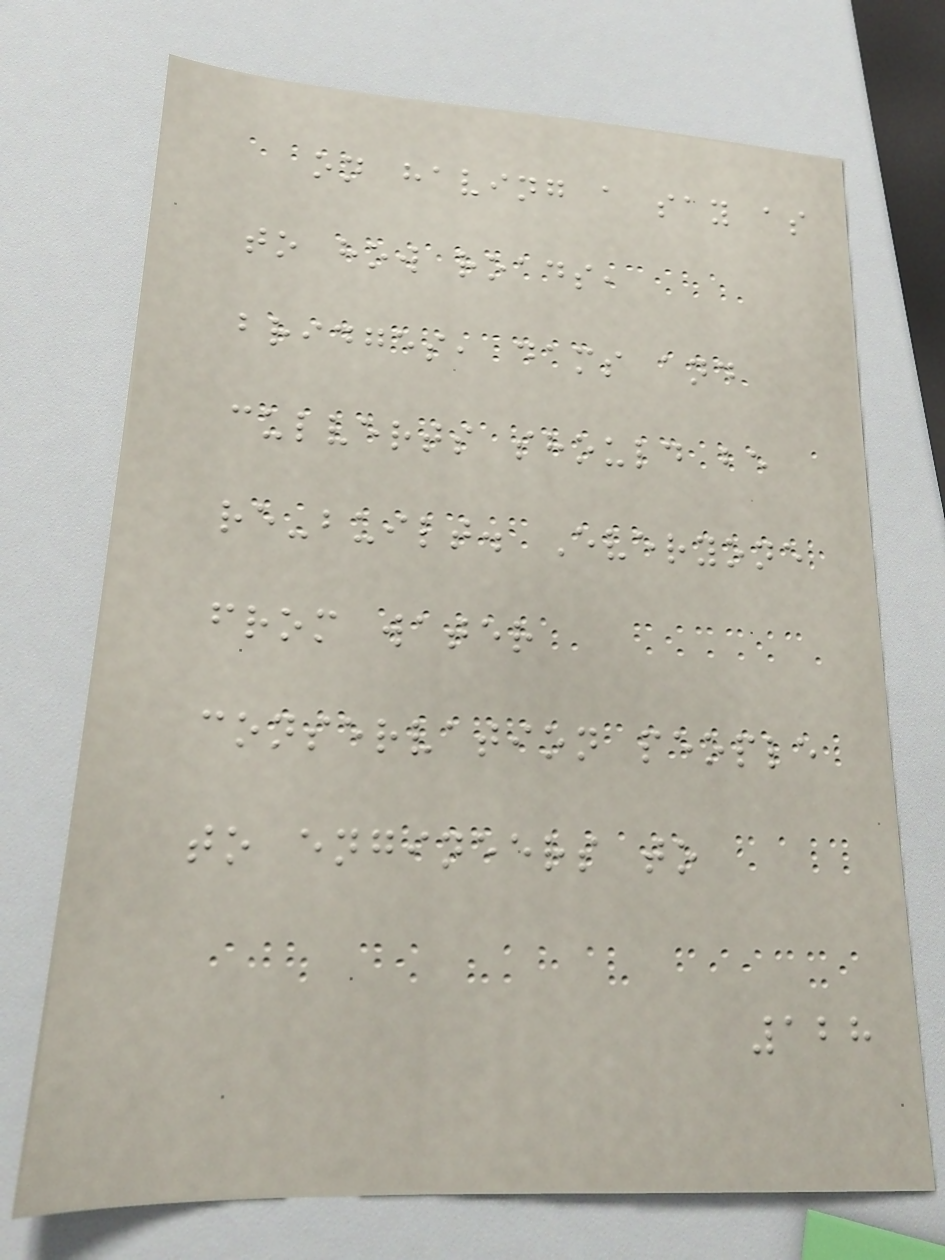on having a say as
to how roads,
bridges, dams and
culverts should be
re-built. Everyone
from water
conservation people
to engineers to
128
